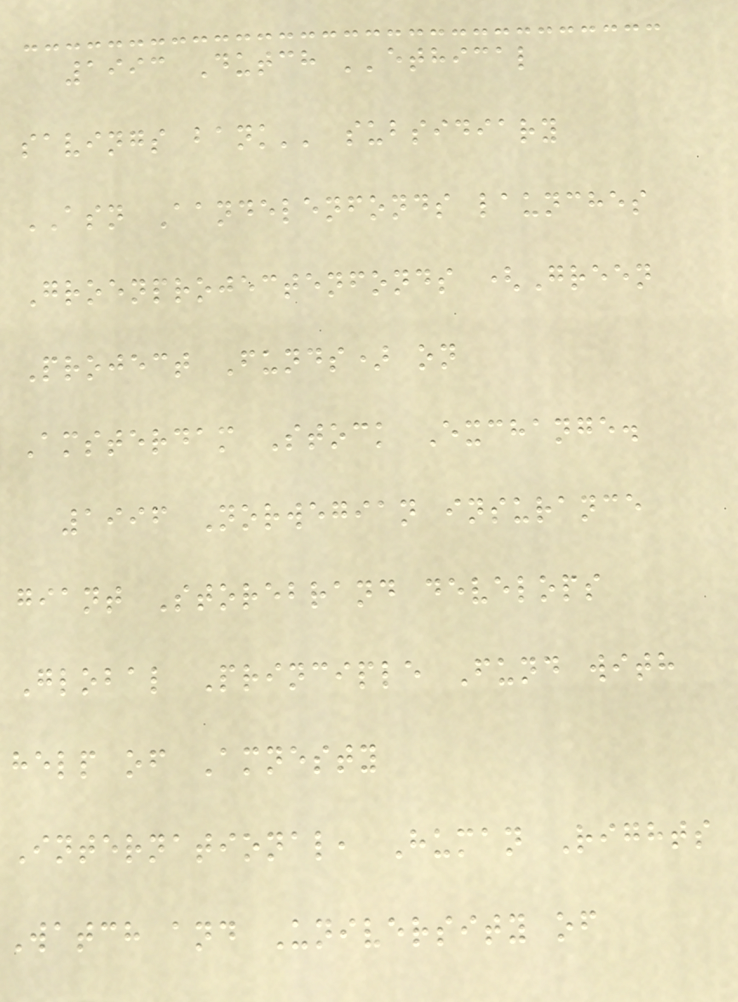1993 Dutch ''ethical
savings bank'' subsidiary
ASN Aandelenfonds launches
Groenprojectenfonds (Green
Project Funds) on
Amsterdam Stock Exchange.
1996 Norwegian insurance
giant Storebrand develops
Global Principle Fund with
help of Amnesty
International, Human Rights
Watch and University of
